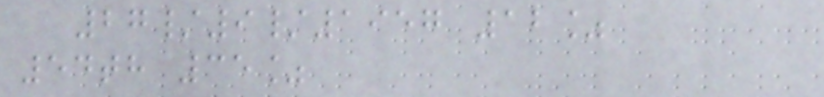27/9/1957 12%
54th 35%
